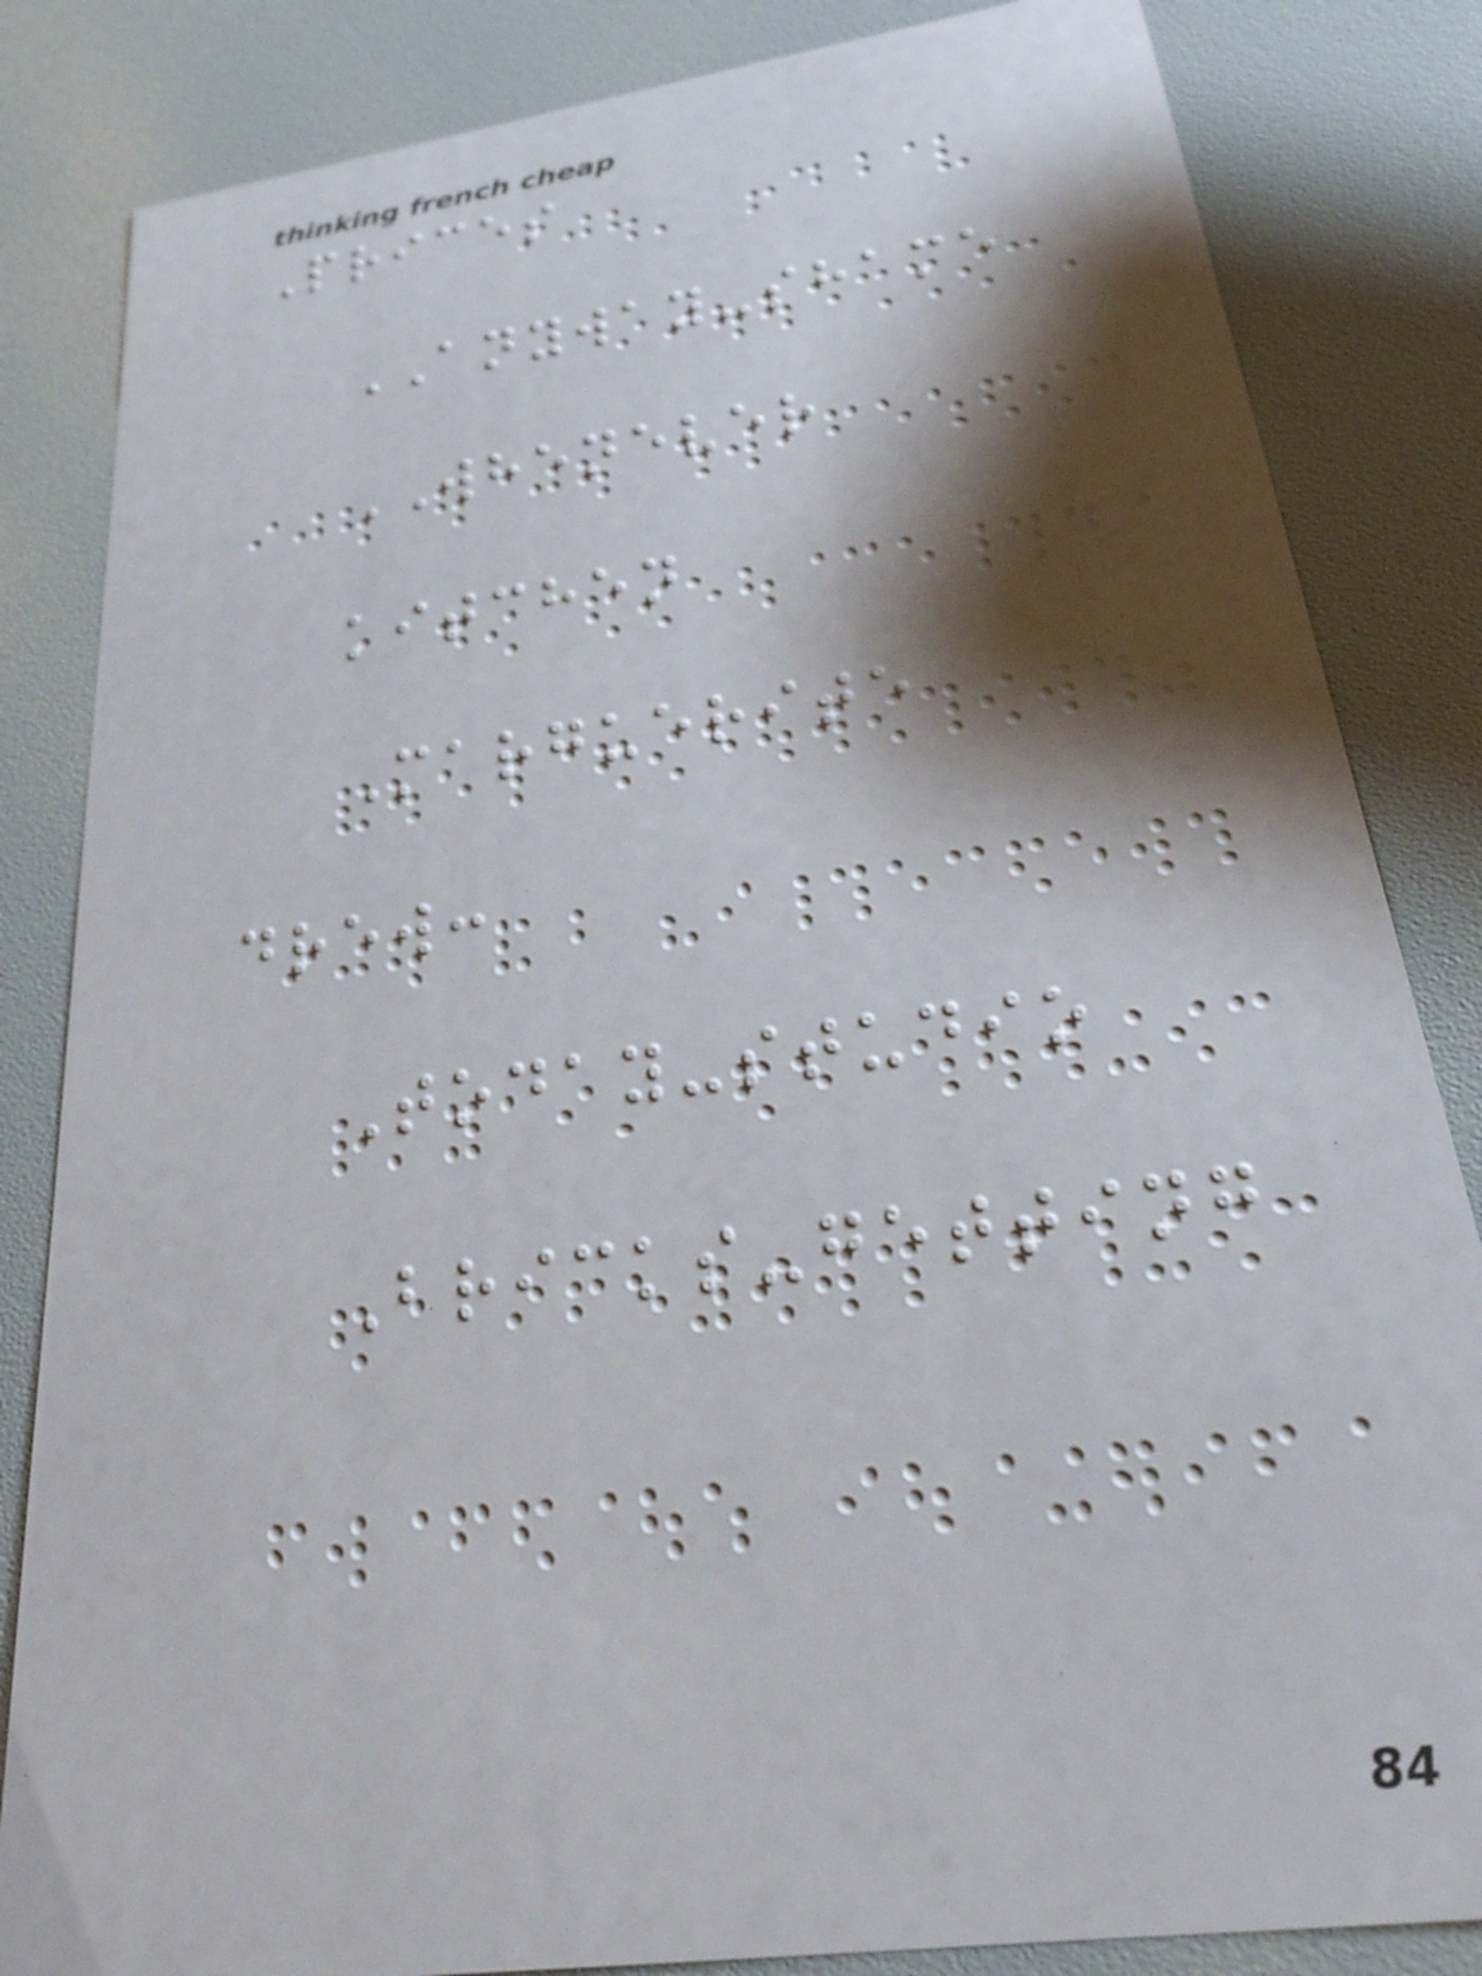Prices
ANYWAY-shame
WHENEVER
kitchen
Marguerite
drew:
Today-studio
Bricks-getting
